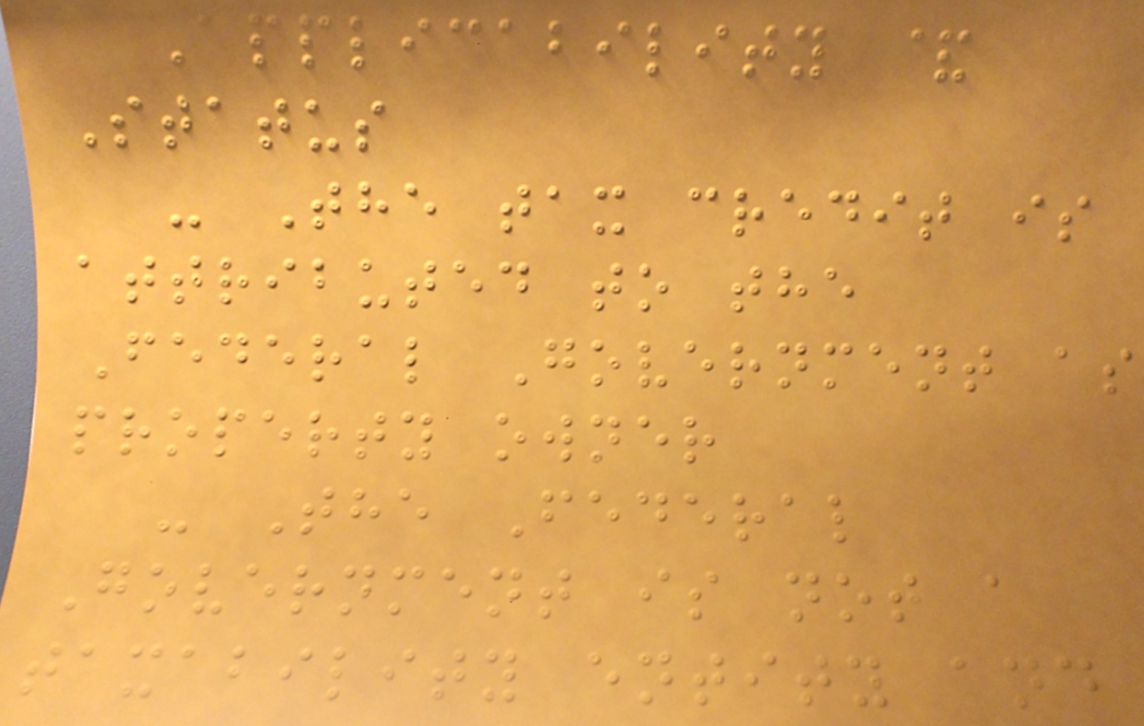Applicability &
Status
- The tax credit is
attributed to the
Federal Government as
property owner
- The Federal
Government is not a
taxability entity and
